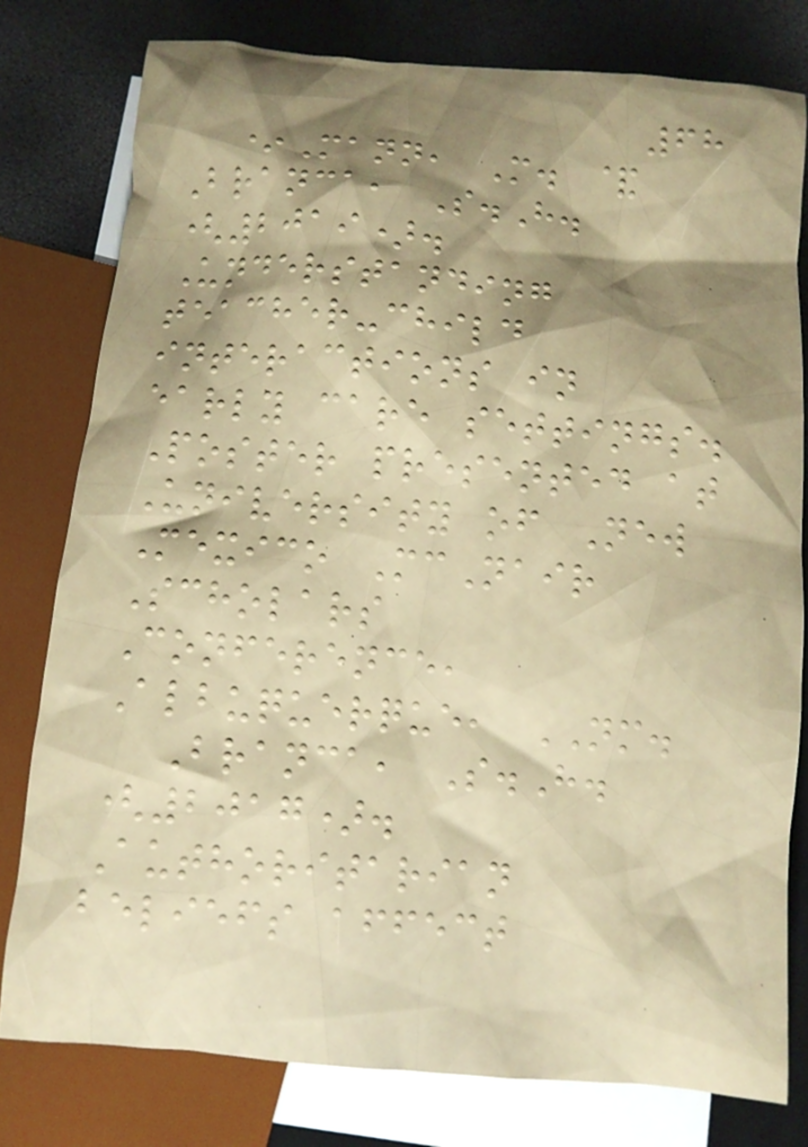68
*Mann, M. &
Branca, S.H.
(2019).
Understanding
teacher-child
interactions in
early care settings.
Poster presented at
University of New
Mexico McNair
Scholars
Conference,
Albuquerque, NM.
Branca, S.H.
(2017).
Authoritarian
beliefs affect
